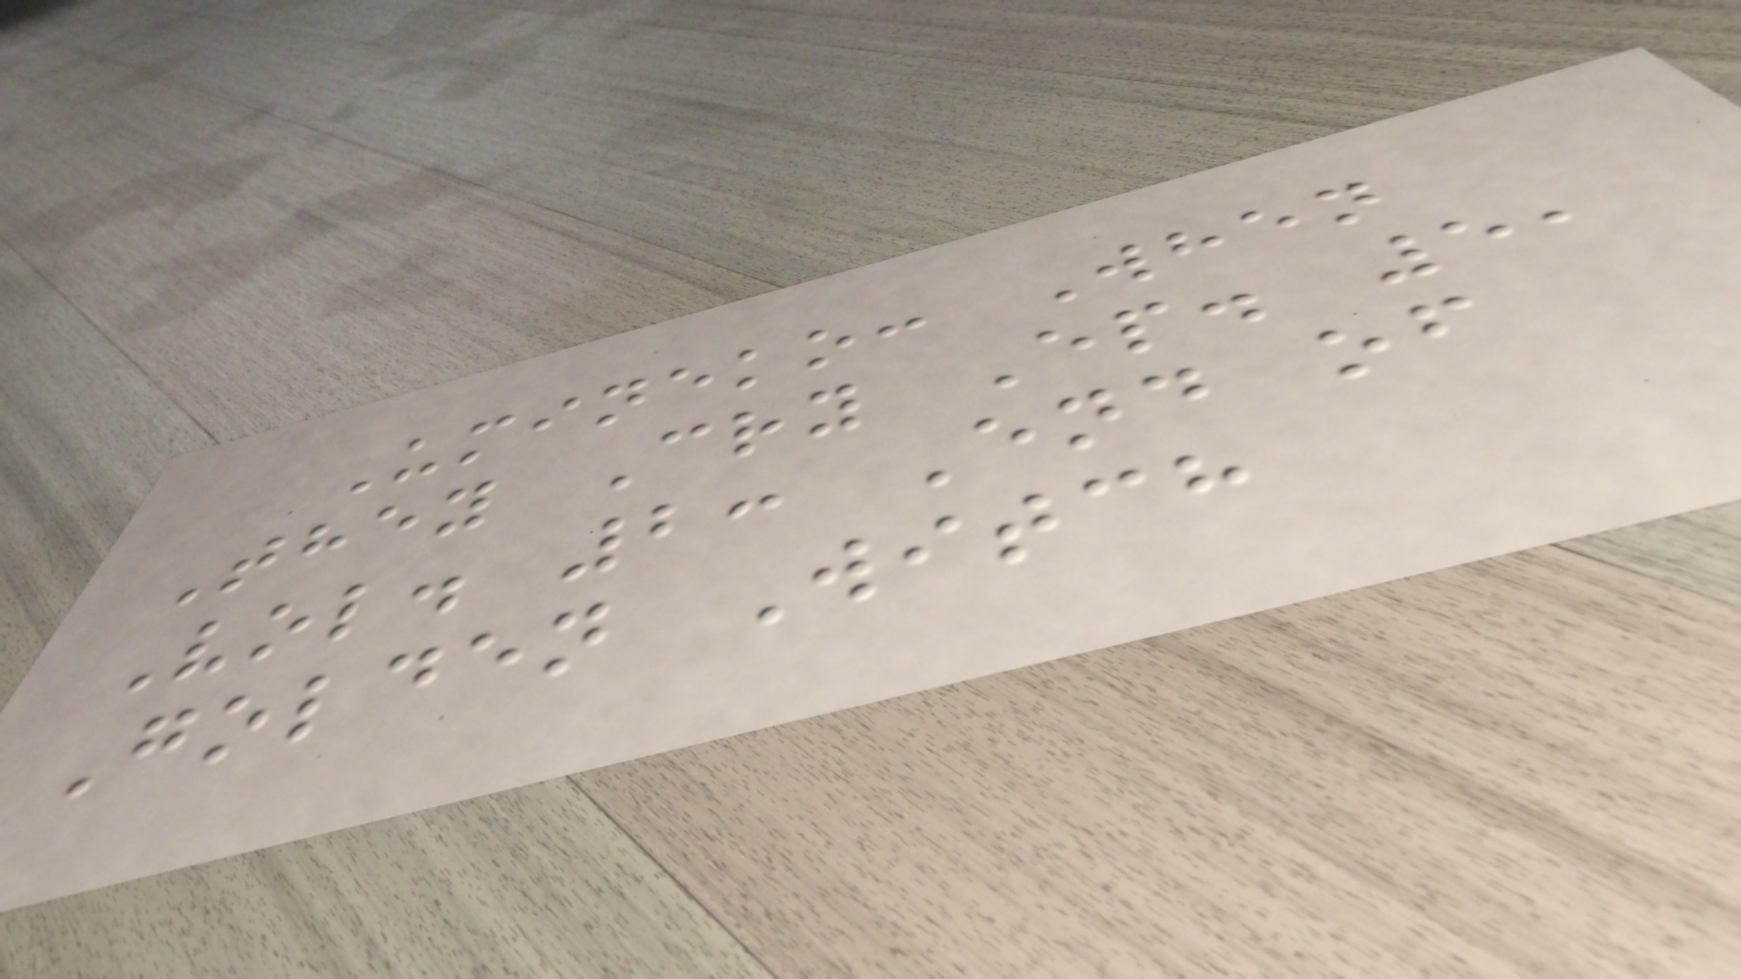Umineko: When
They Cry Ep. 5,
Vol. 2: End of
Golden Witch
